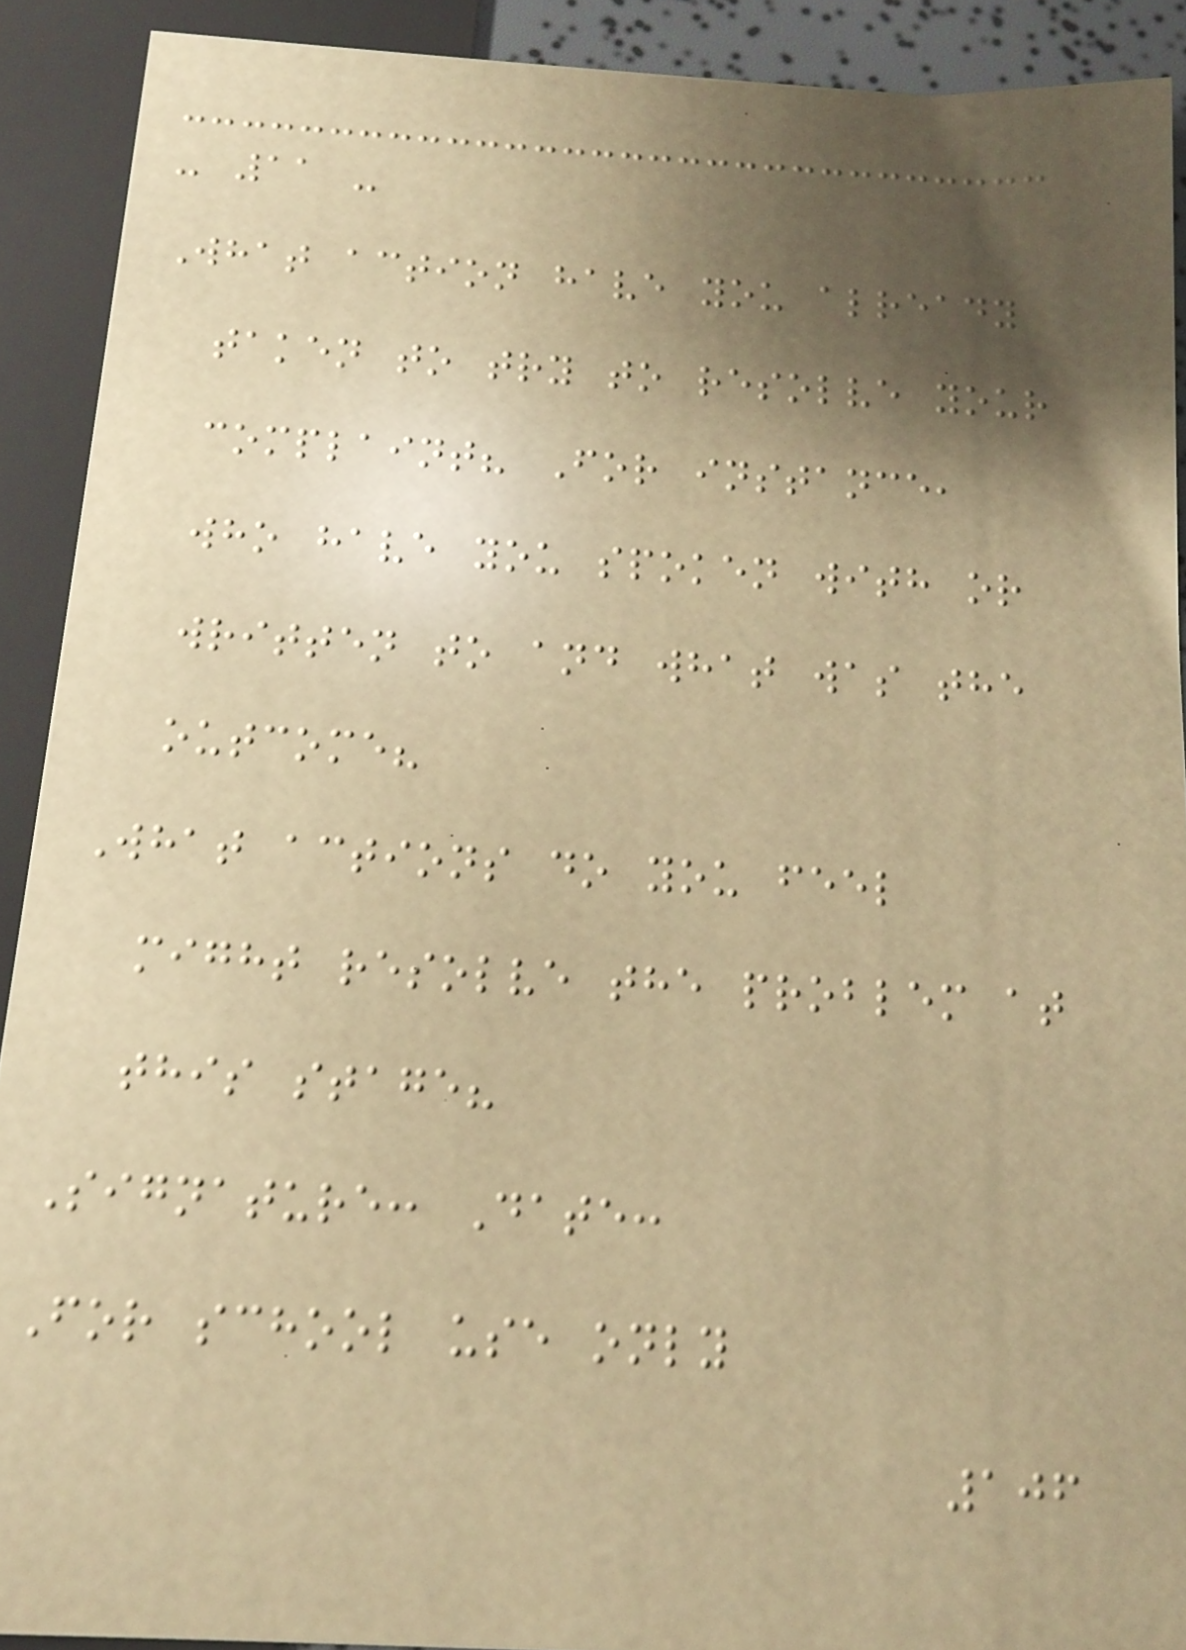- 11 -
What action have you already
taken to try to resolve your
complaint? For instance,
who have you spoken with or
written to and what was the
outcome?
What actions do you feel
might resolve the problem at
this stage?
Signature: Date:
For school use only
106
